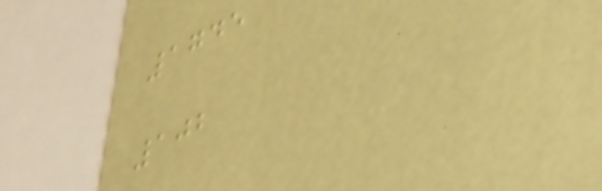1745
102
